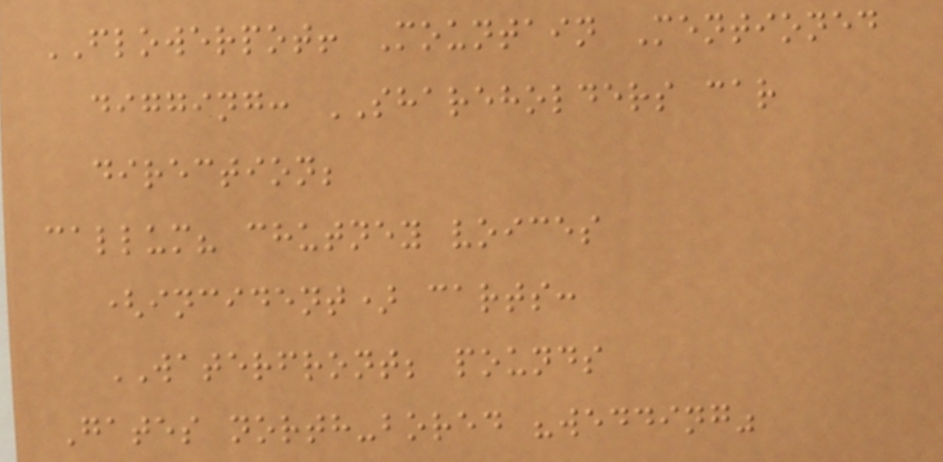FLOWERPOT! Mountain Mentioned
digging: SHAREHOLDERS car
direction;
callum? chutney voices
(incident) carts:
WATERFRONT; pounds
Gates north-bored "wedding"
